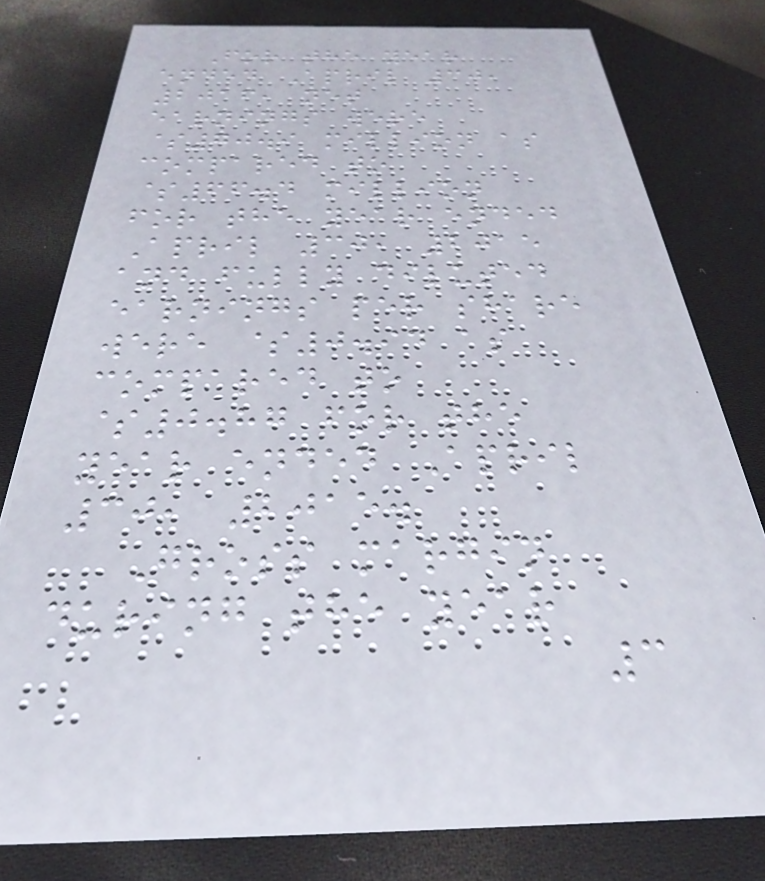For the year
ended April 30,
2016, net
earnings were
$70.9 million as
compared to
$66.4 million
for the year ended
April 30, 2015
and fully diluted
earnings per share
were $0.94 as
compared to
$0.87 for the
year ended April
30, 2015.
Gross margin
during the year
3
